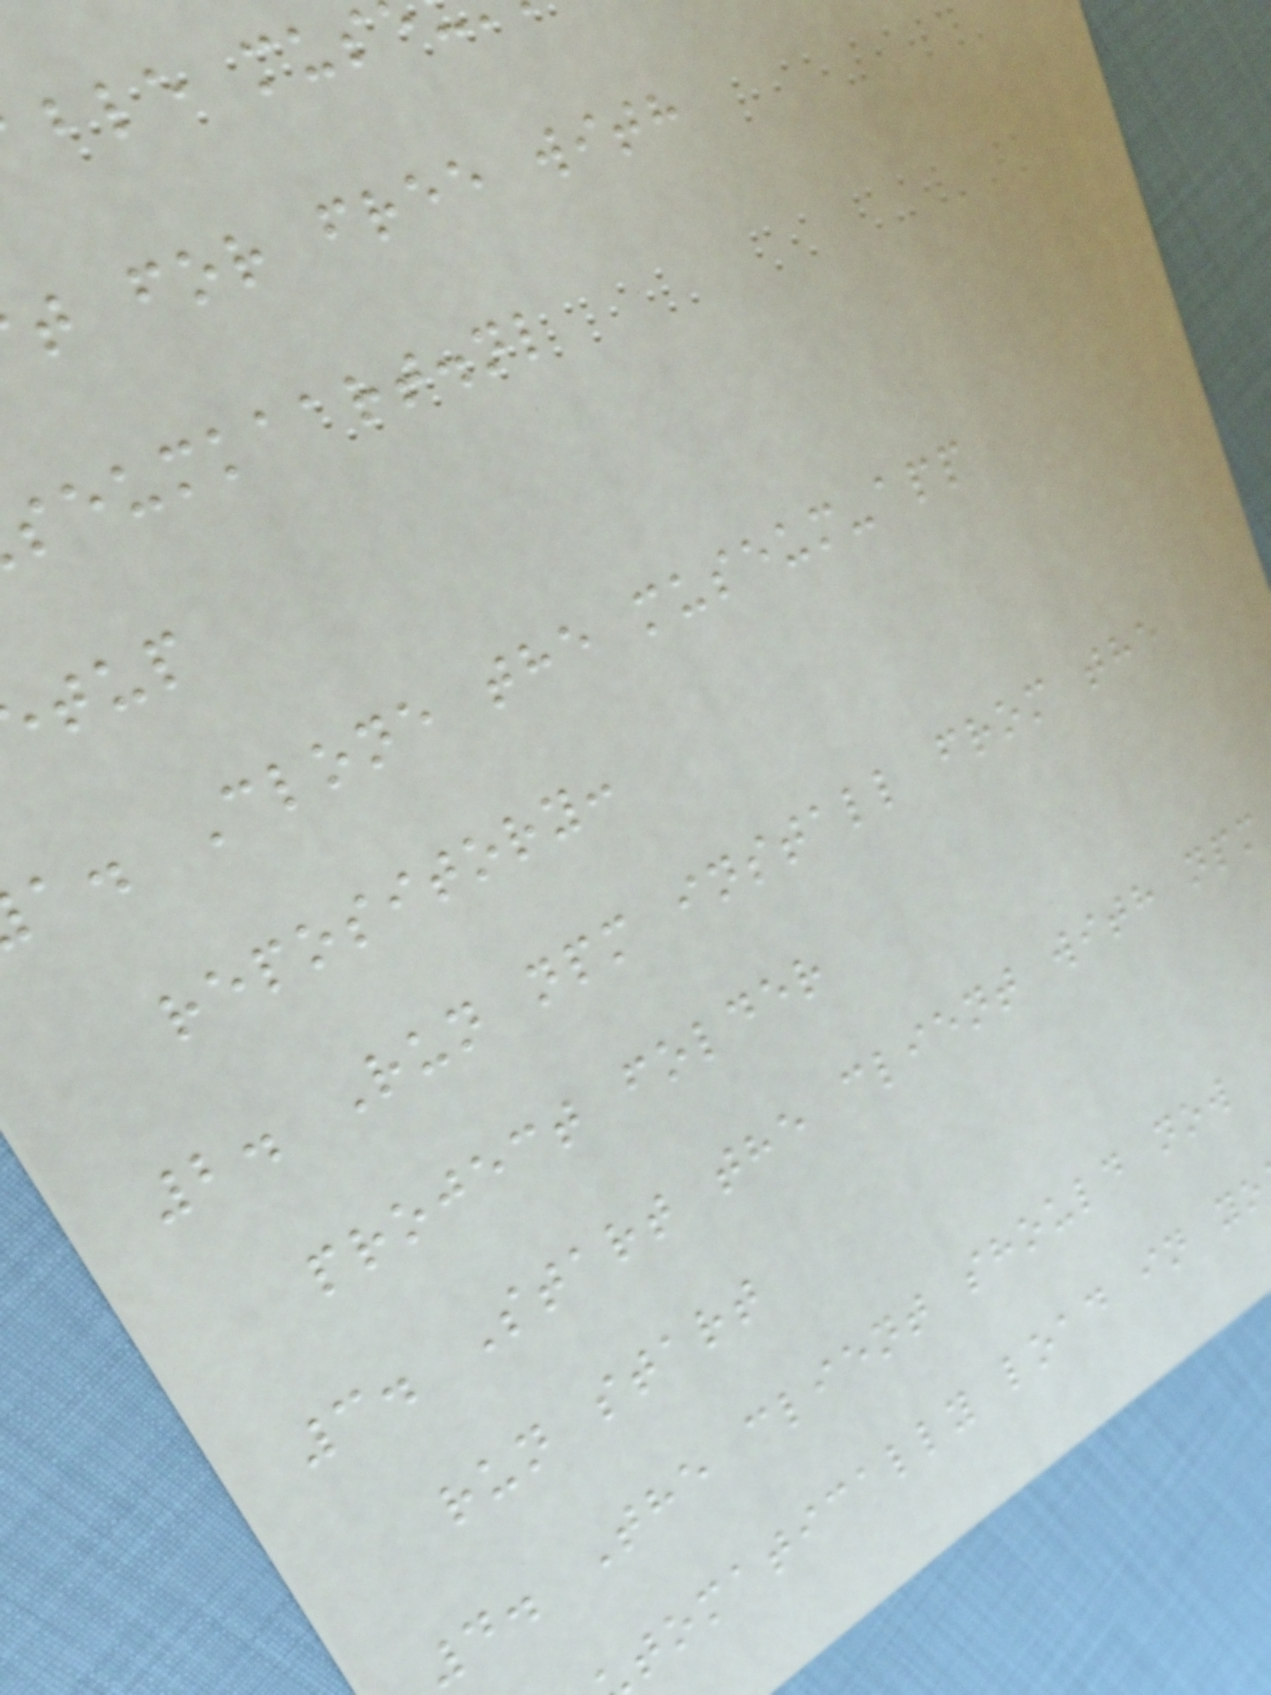ble mus
t for free with
seumkaart.nl
a. Clone the museum-app
repository:
2. Run npm install from the
project folder
3. Start the client with npm
run start
4. The client should now
tomatically load in yo
